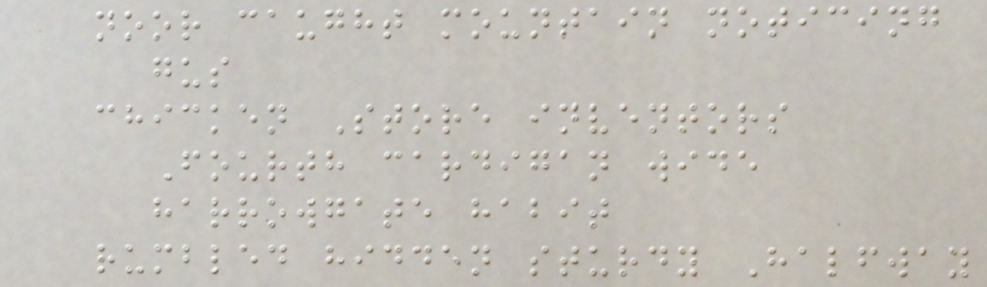noor caught mountain noticing
gus
chicken Store inventors
Fourth cardigan wide
harrowgate habit
rumbled hidden sturdy Halfway
